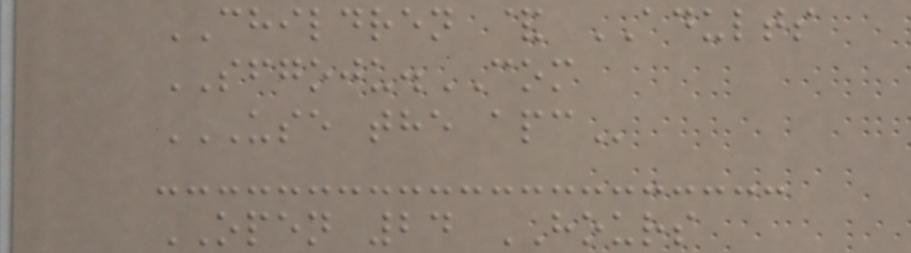CHILDREN & ADULTS
SFGOJU.COM
USE THE APC
OPEN 24 HOURS
